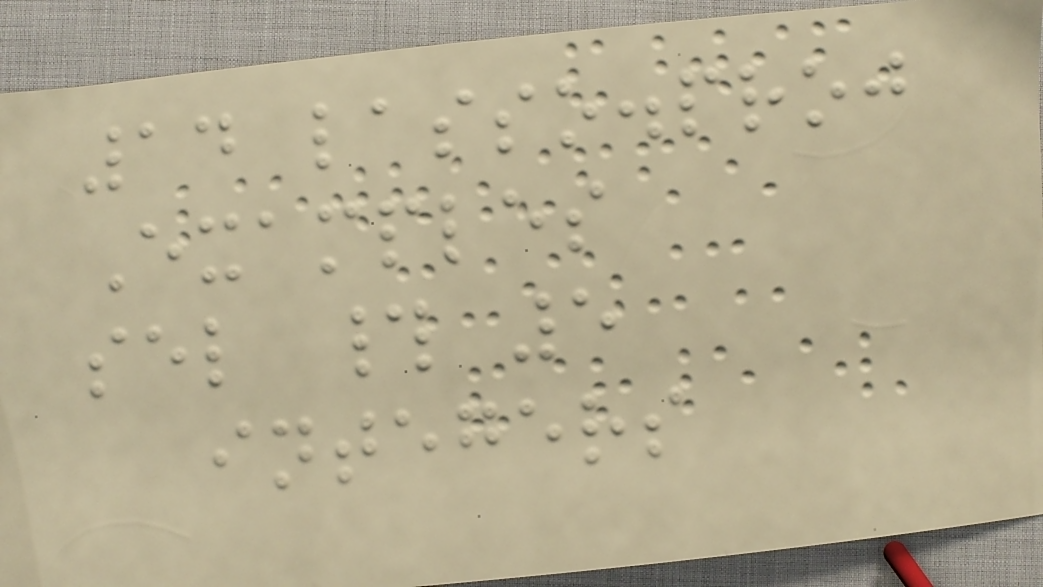14 lasso.proj
Examples
sel # 5
integers
